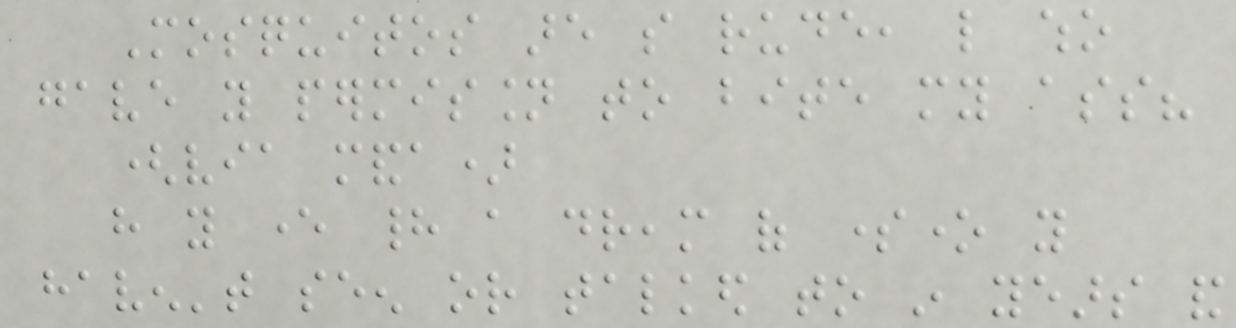Mosquitos are so rude, like who
gave you permission to bite my ass?
(via manda)
have you ever had a dream of someone you
haven't seen or talked to in years and
